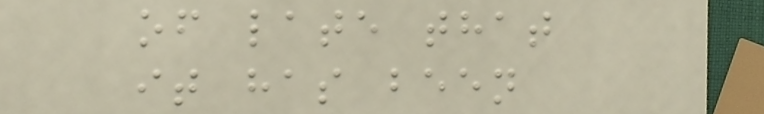of late that
it has been
